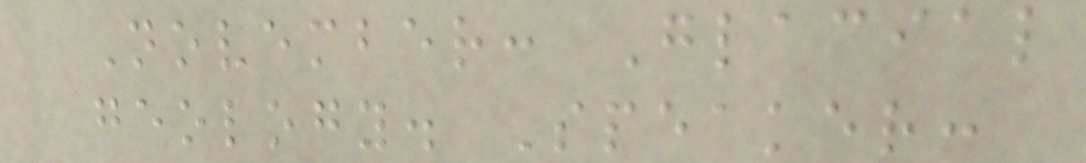November: Glacial
geology. Speaker:
